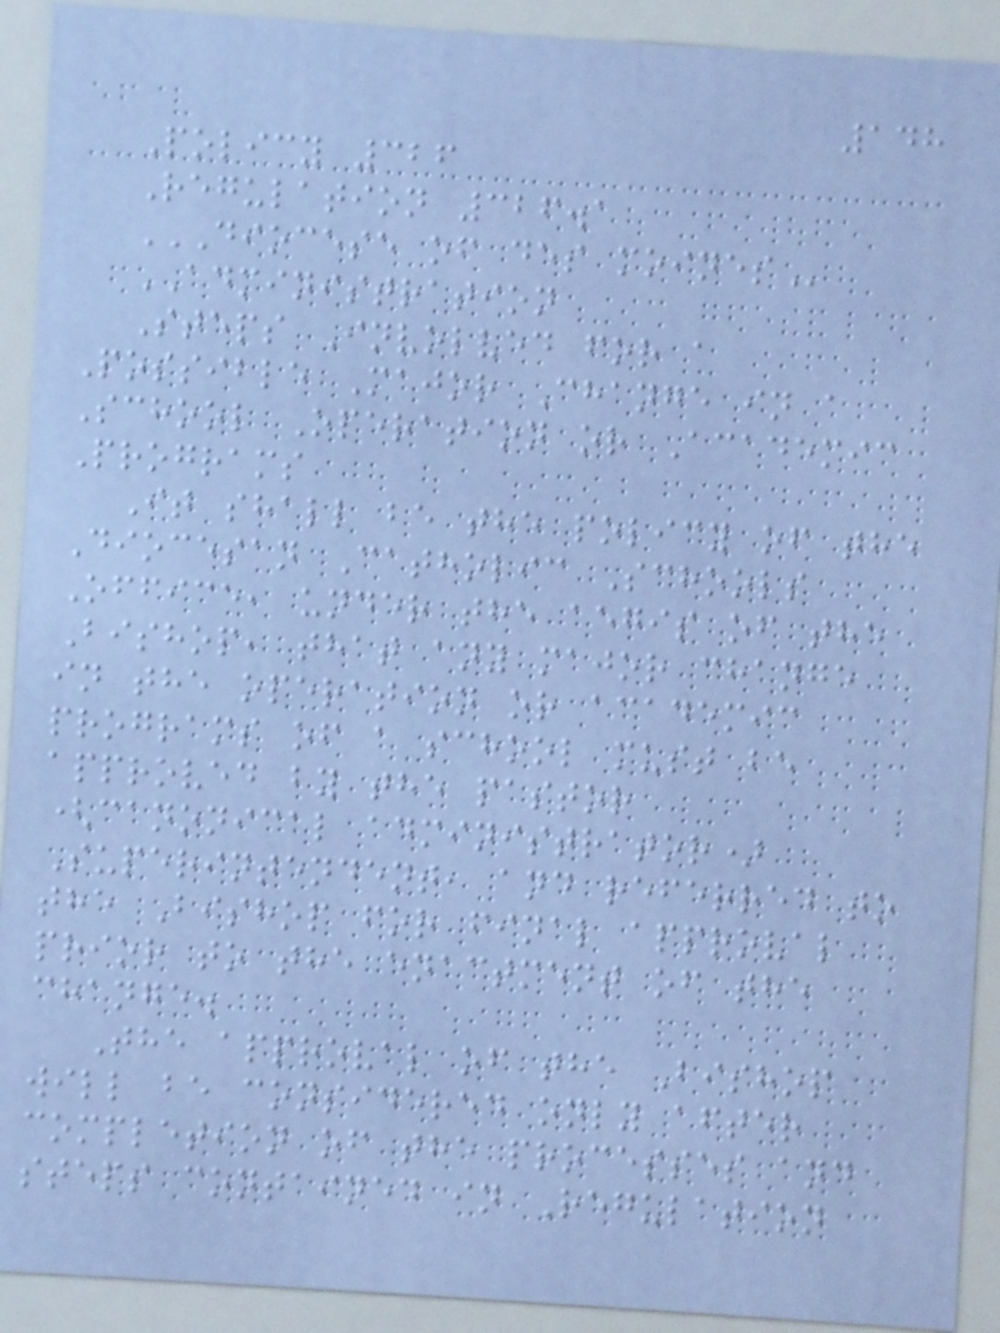148
Policy 326
Regulation 326.1
DIOCESE OF DES MOINES
ADMINISTRATION
Steps Involved for a
Possible Major Change in a
School Operation or Academic
Programs
It shall be the policy of the
Diocesan Catholic Schools
Office, under the aegis of the
Bishop, that any major change
in the operation or academic
programs of a school must be
approved by the pastor
(canonical administrator)
Superintendent, and referred to
the Bishop for final approval
prior to the enactment of the
change.
The approval of the Bishop
will be considered only after
completion of the processes and
steps contained in Regulation
